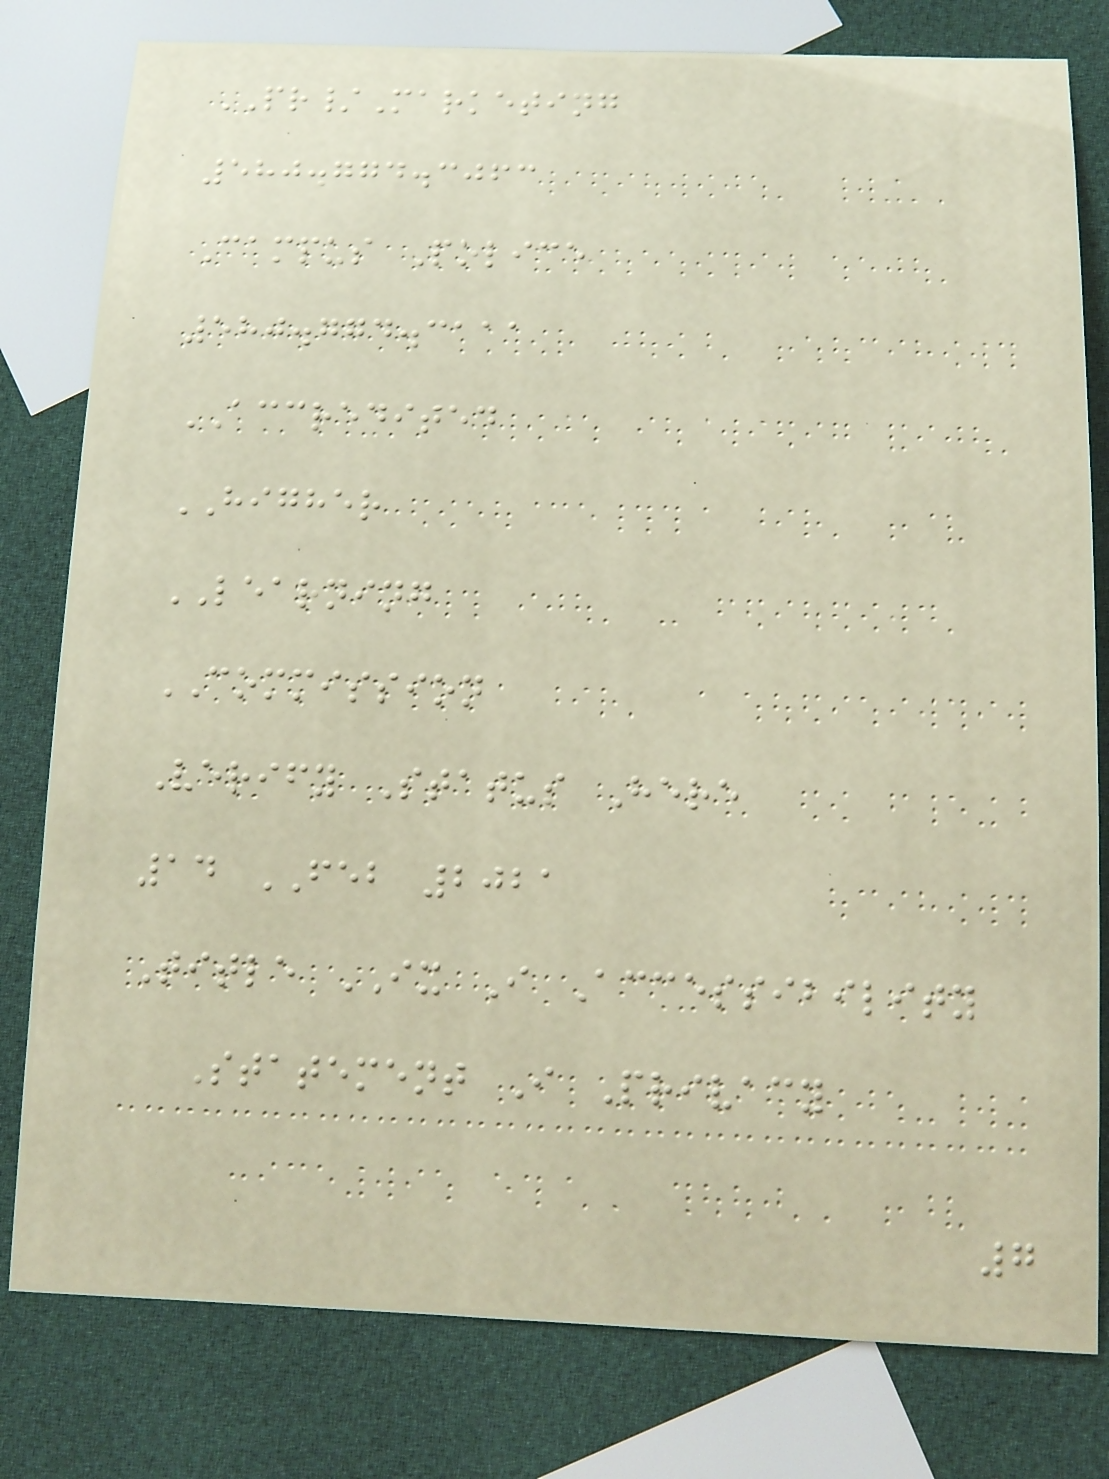PR/Marketing
580.774.3063
Campus Police
580.774.3111
ACCREDITED
HIGHER
LEARNING
COMMISSION
Verify Status Here
14 FEB 2021
Title IX I Accessibility
Statement I Privacy
7
